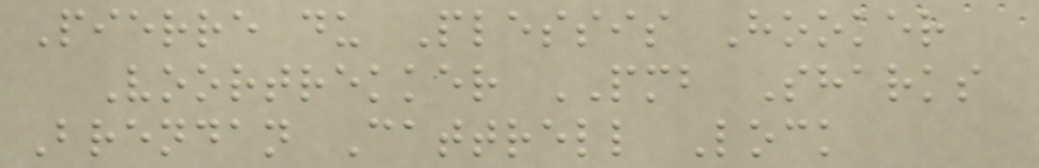Pierre du Plessis Hooker
Voortrekker PMB Sharks
Brendan Cattrell Lock
